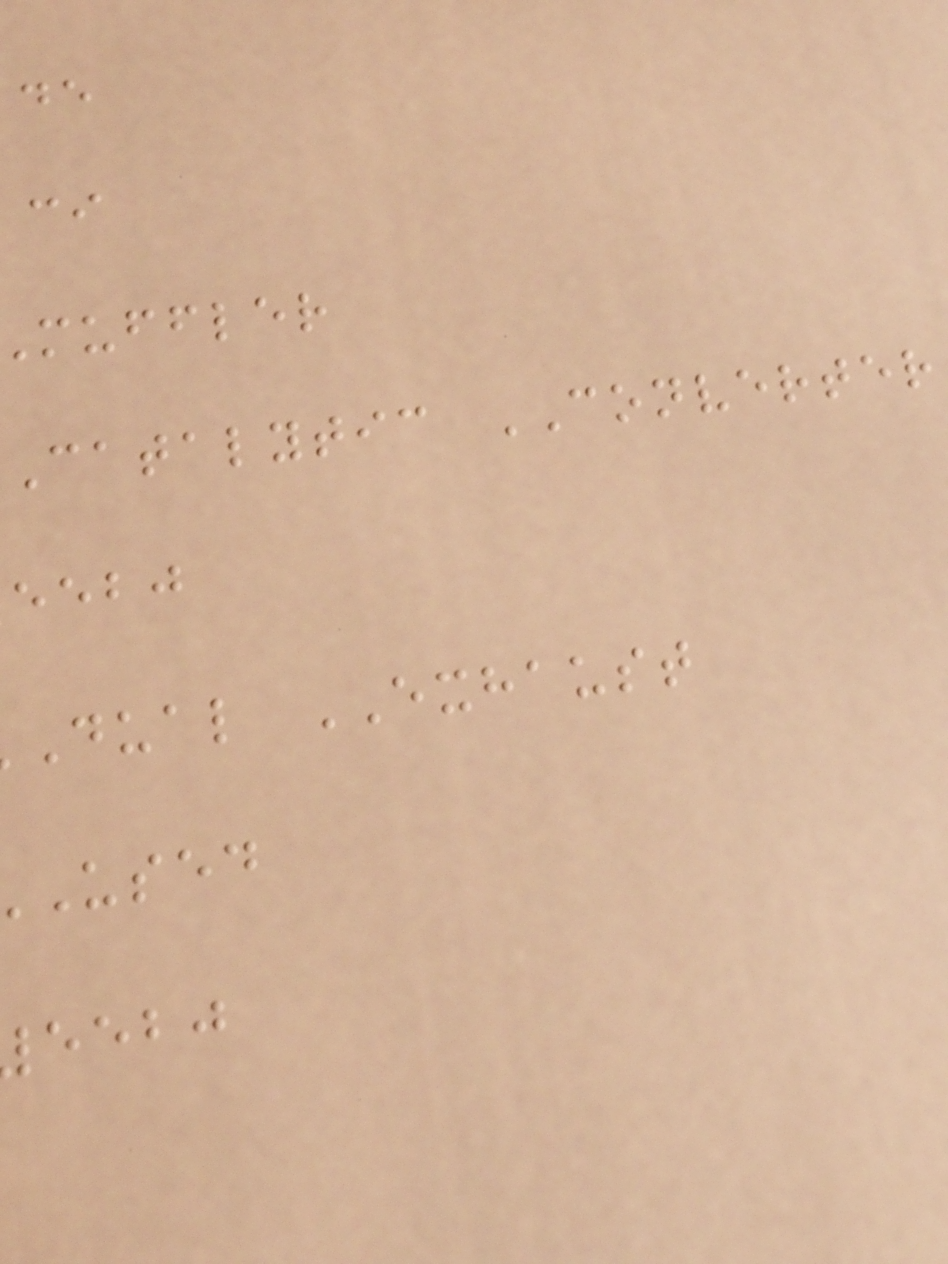muffler
catalytic CONVERTER
eebj
dual EXHAUST
used
eebj
